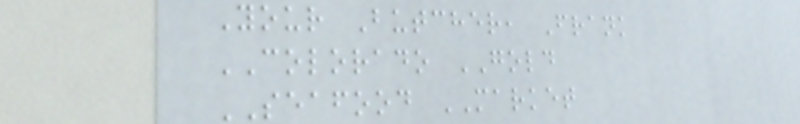Your Butcher, Frank
COLORADO GOLD
SEAFOOD MARKET
